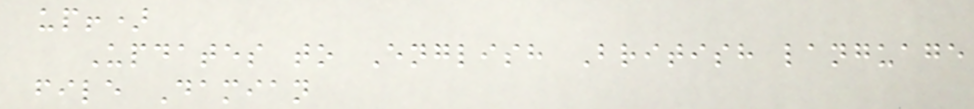up!)
Updates to English British language
file Damian
